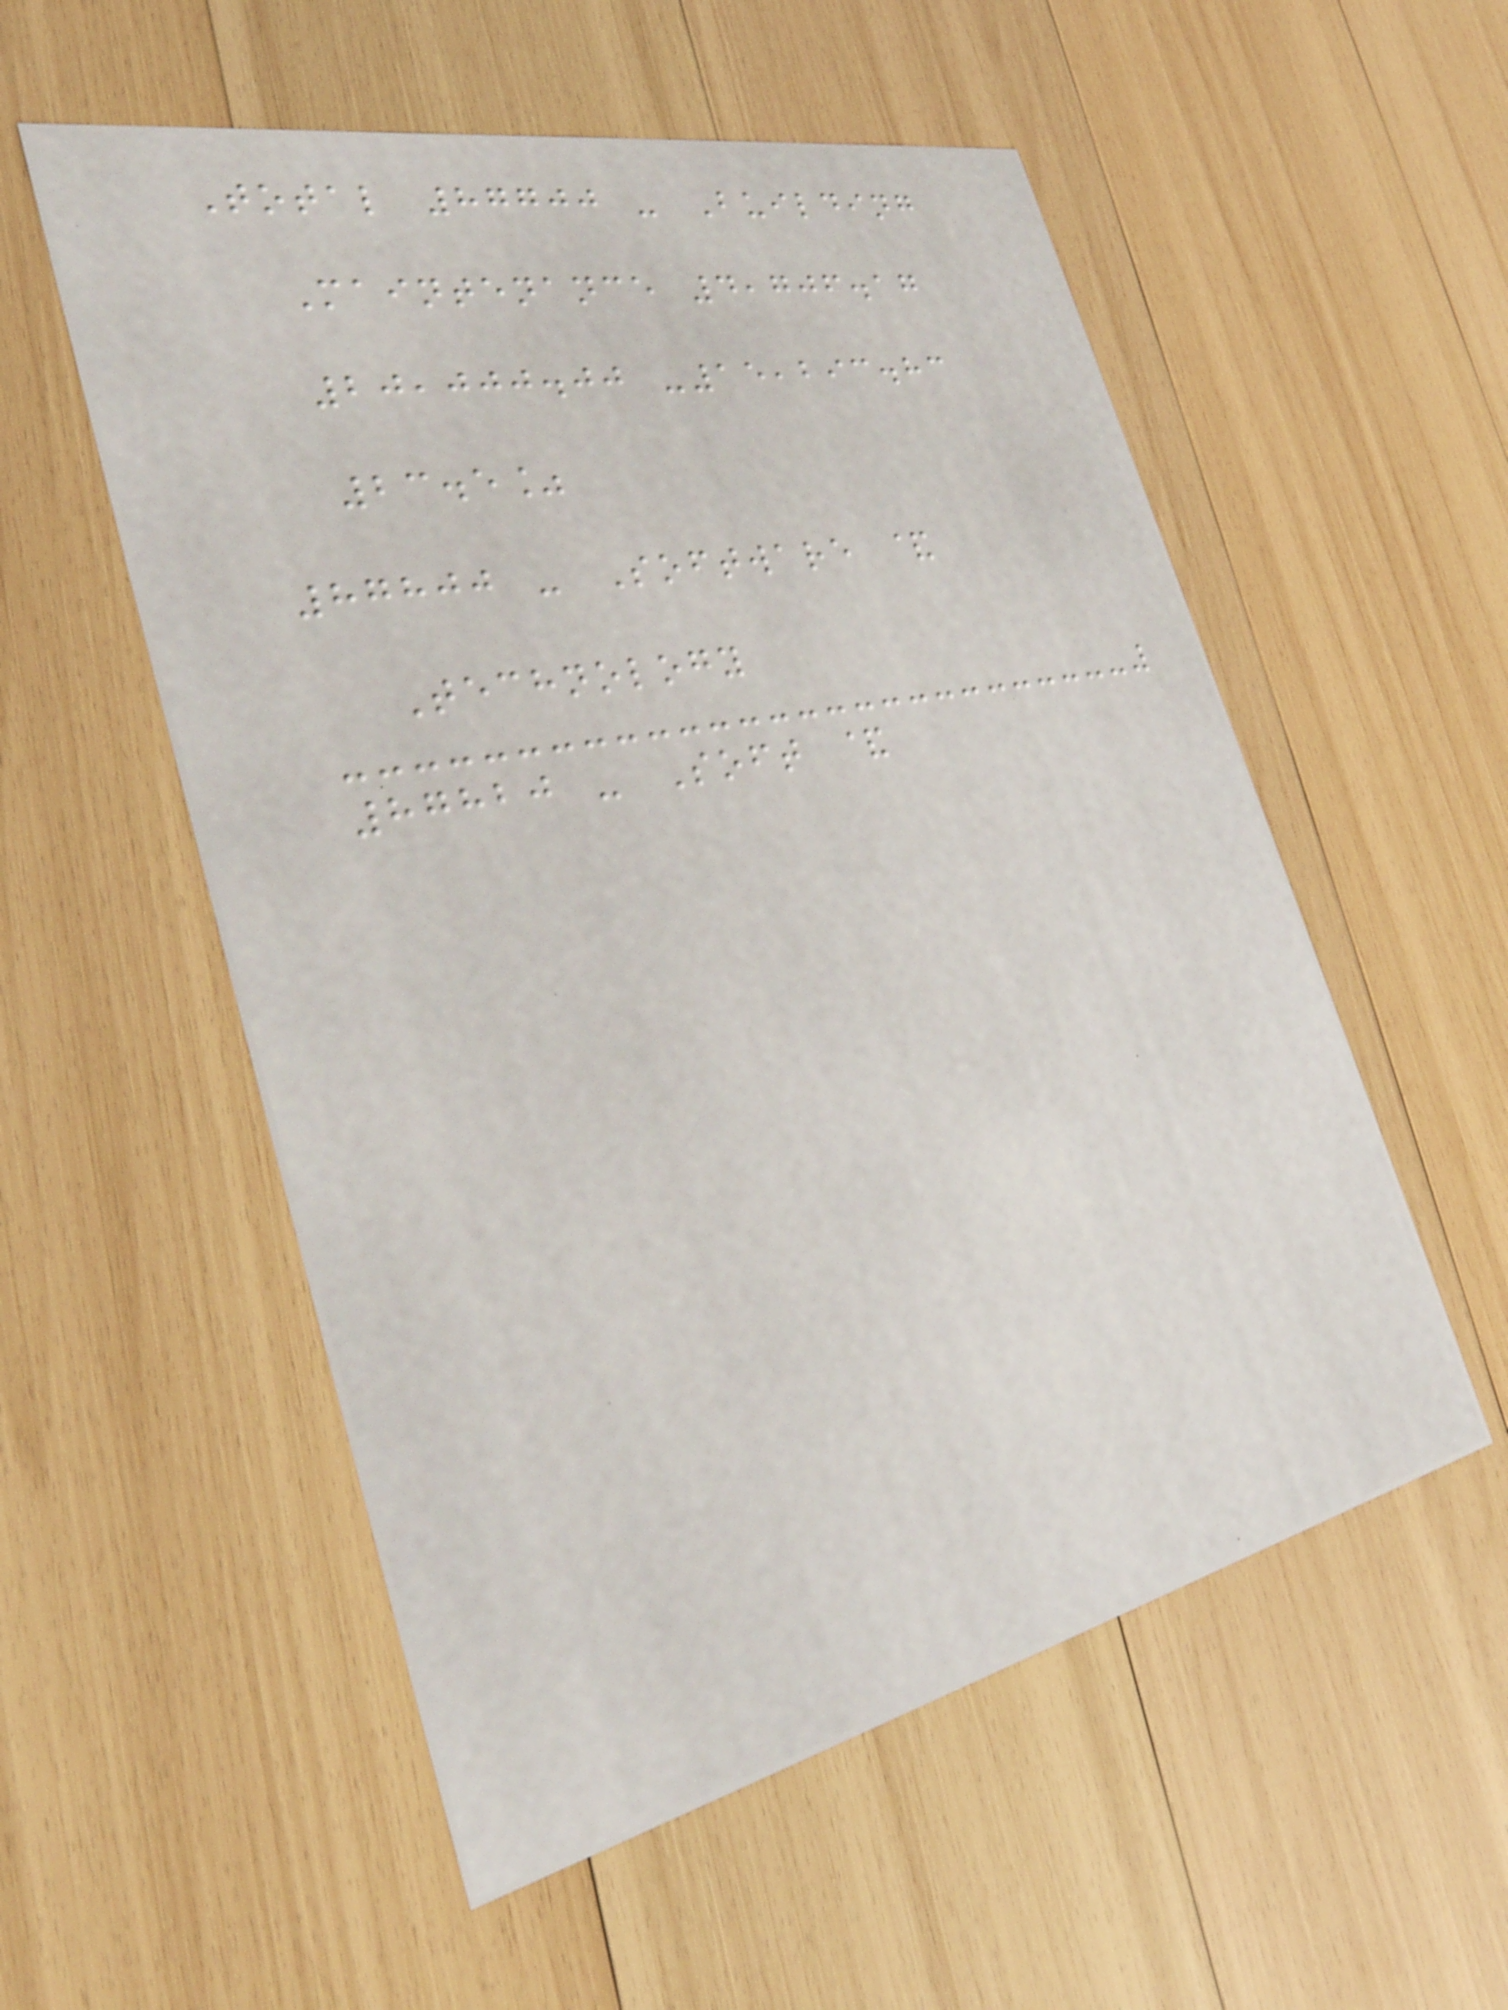Total 87700 - Building
Maintenance 4,706.17
20,000.00 -15,293.83
23.5%
87800 - Software &
Technology
87820 - Soft &
